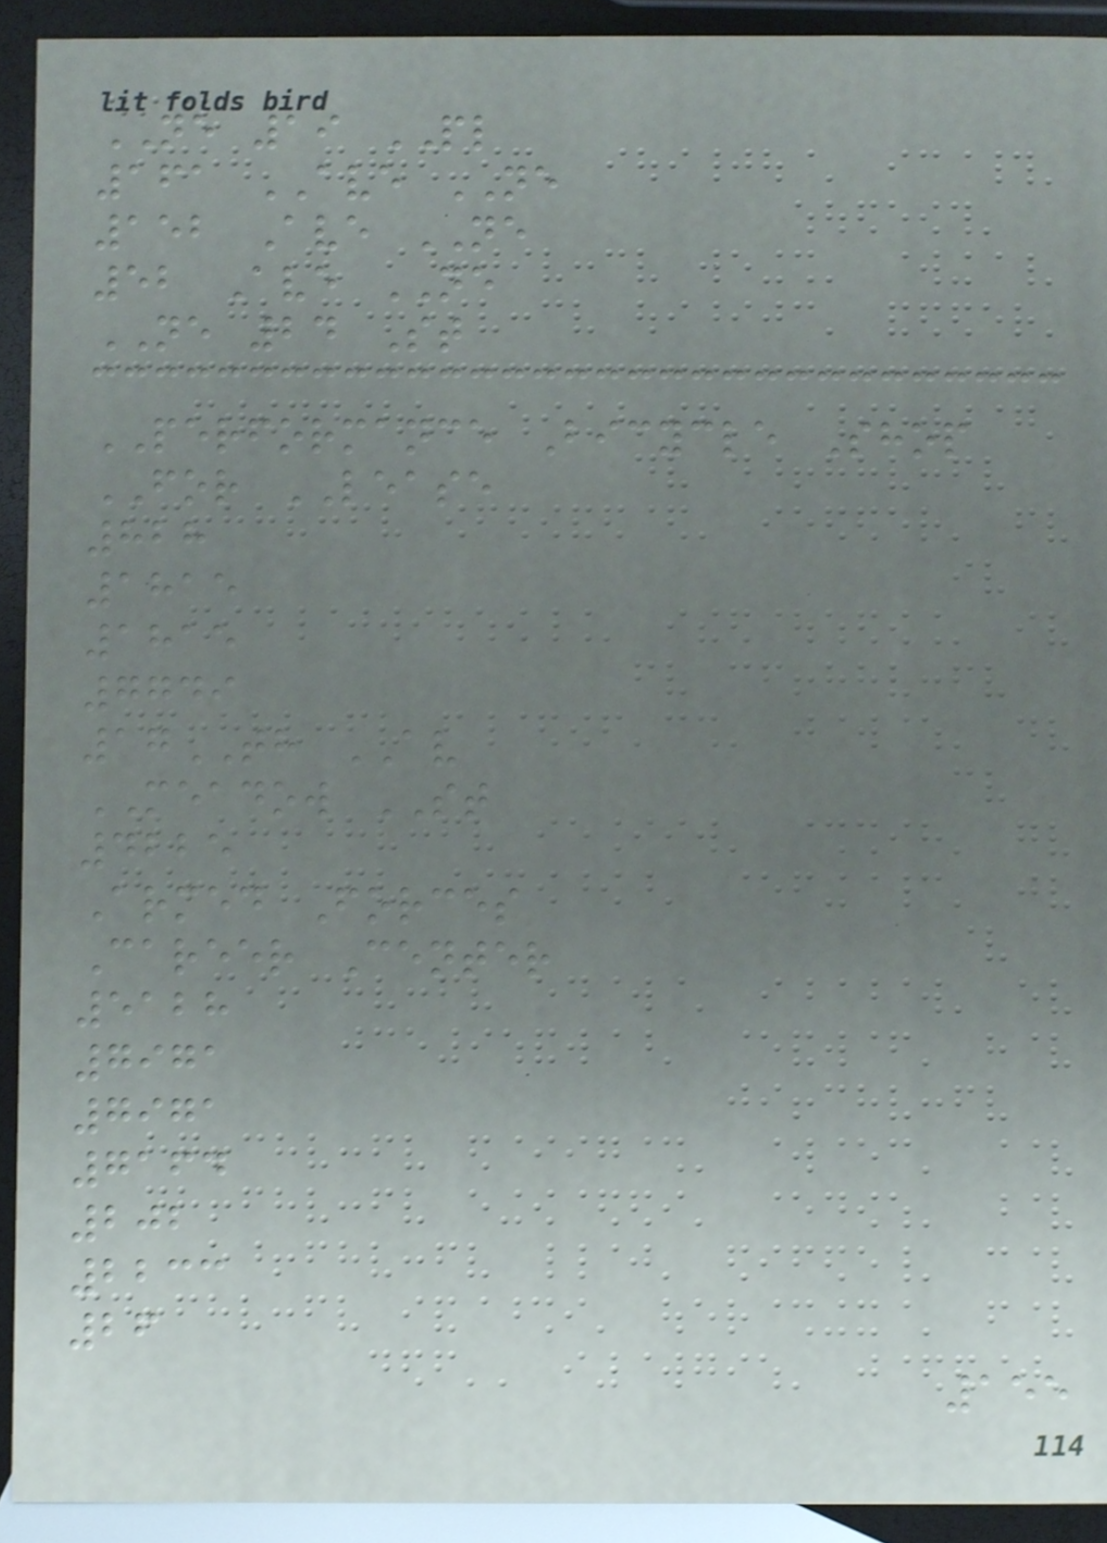NE 19 PL
161 AVE NE
152 Ave NE
52 Ave NE
NE 24 St
PERFORMANCE Bicycle Shop
FOR LEASE
828
1815
1815
7749
17TH AV
MEADOW ST
4225
Armed Forces
Career Center
5128
7971
7971
7164
202
2233
26
155
